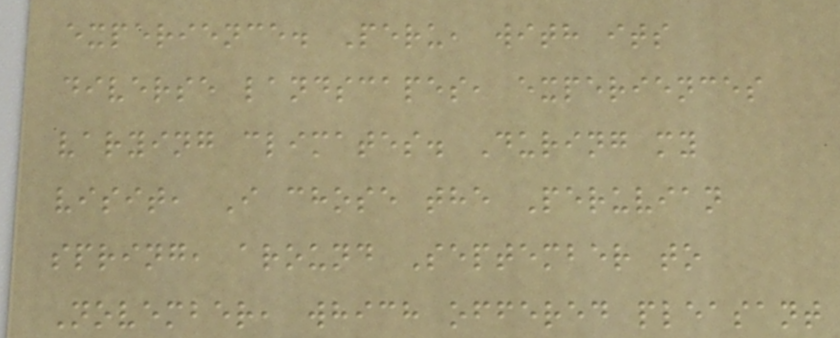experience. Peru, with its
diverse landscapes, experiences
varying climates. During my
visit, I chose the Peruvian
spring, around September to
November, which offered pleasant
